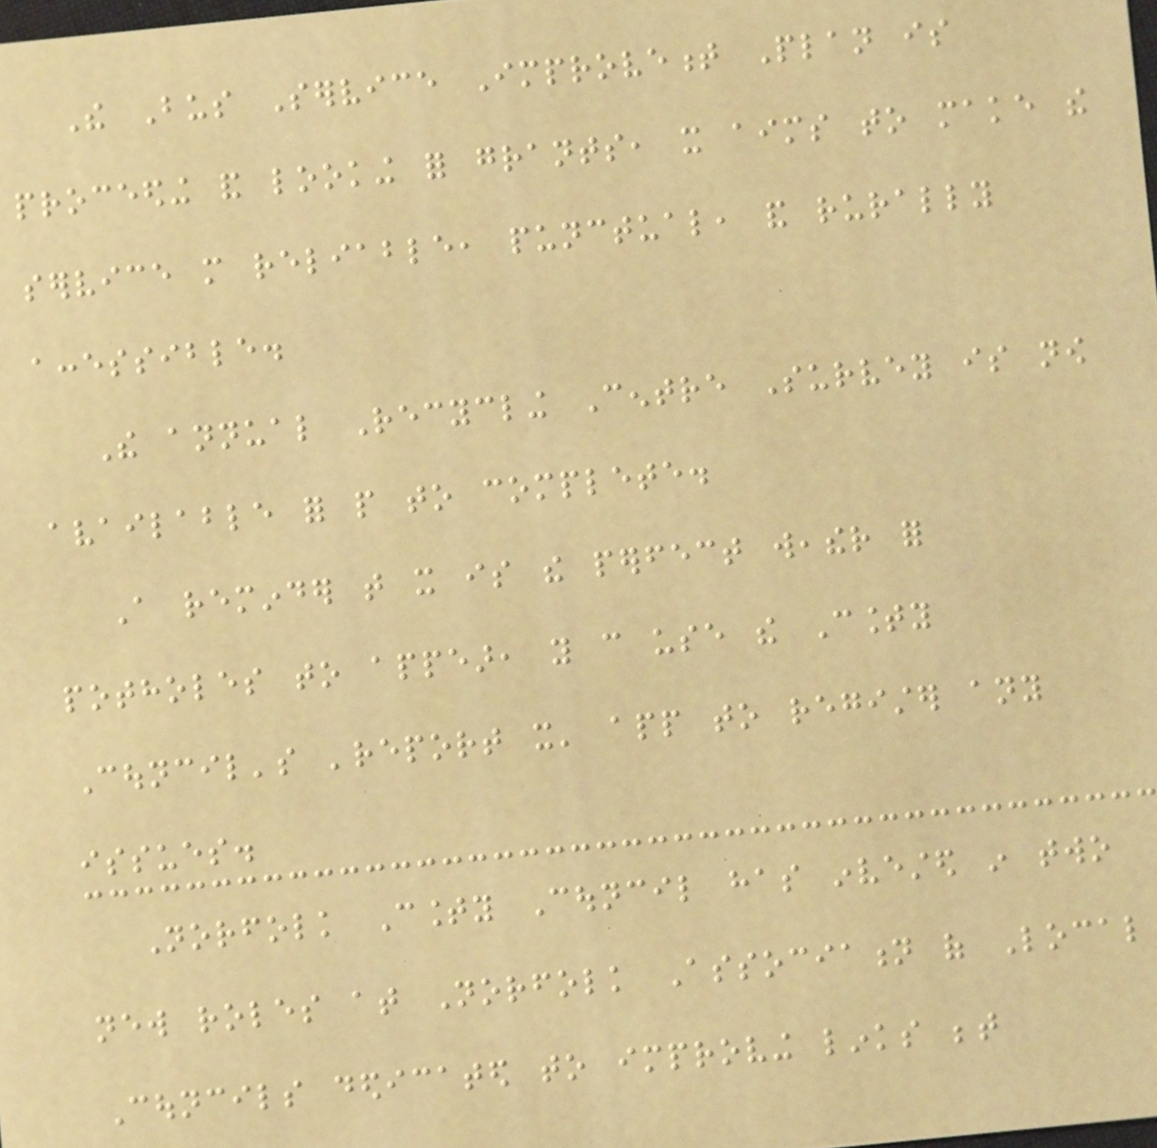The Bus Service Improvement Plan is
proceeding and looking for grants, it aims to make the
service more reliable, punctual, and rurally
accessible.
The annual Recycling Centre Survey is now
available for people to complete.
A reminder that it is the perfect weather for
potholes to appear, you can use the County
Council's 'report it' app to register any
issues.
Norfolk County Council has invested in two
new roles at Norfolk Association of Local
Councils dedicated to improving links between
